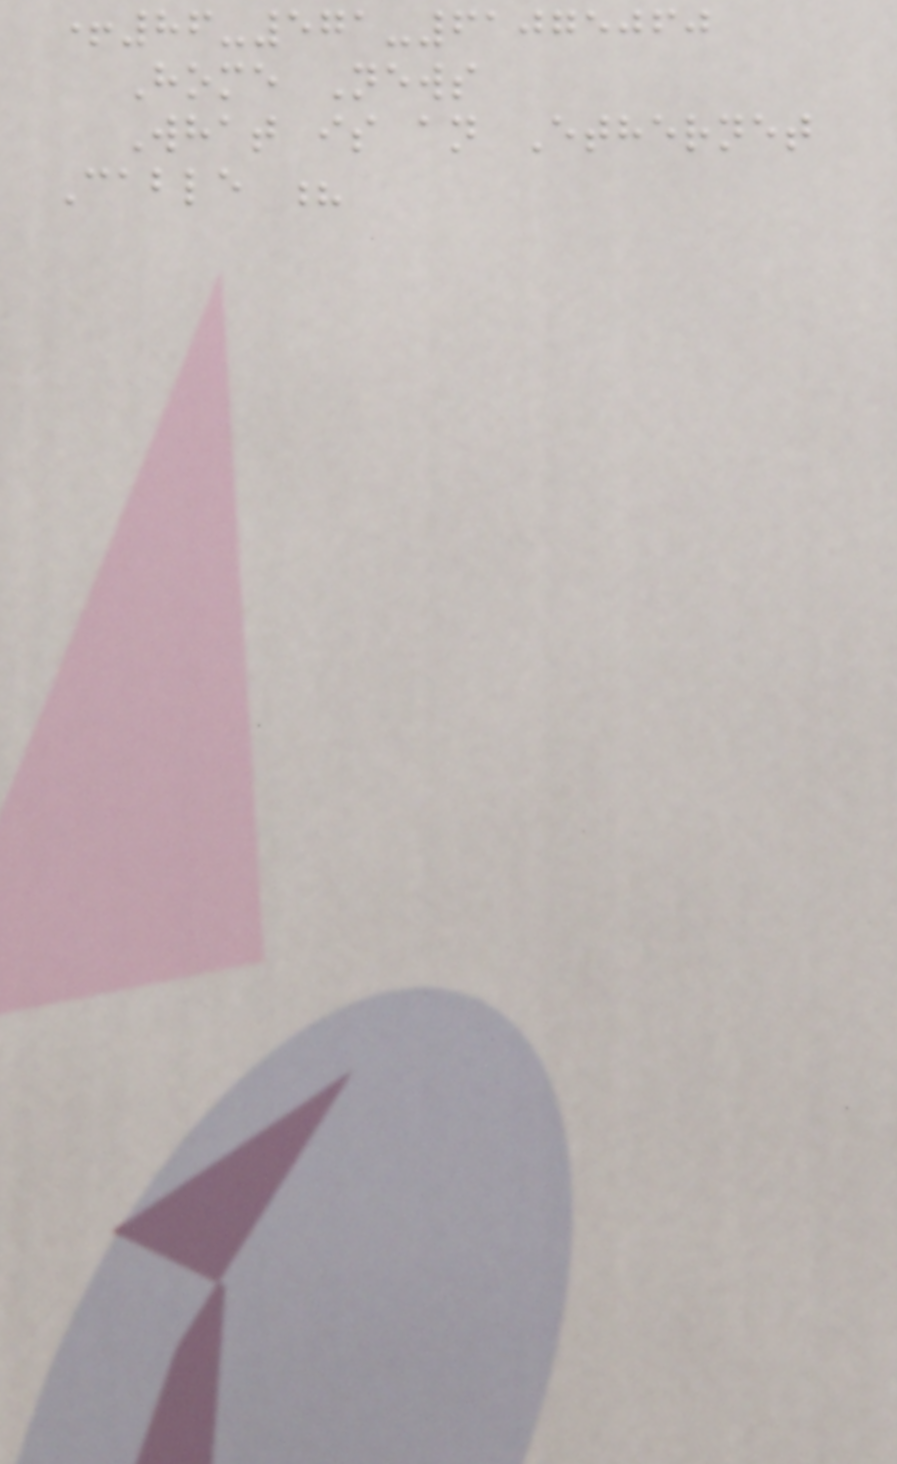+86-571-61075060
Home News
What is an Ethernet
Cable ?
